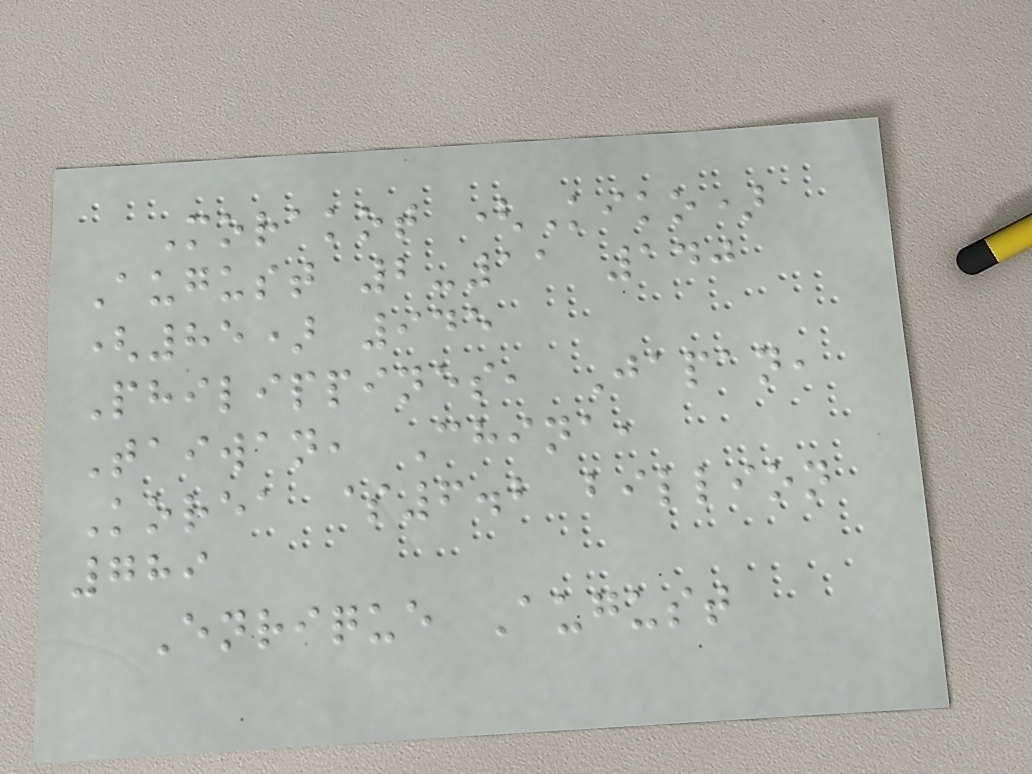Morakot (Kiko)
August 2-11 140
(85) 945
Philippines, Japan,
Taiwan, China,
Korea $6.2 billion
789
Enrique August
